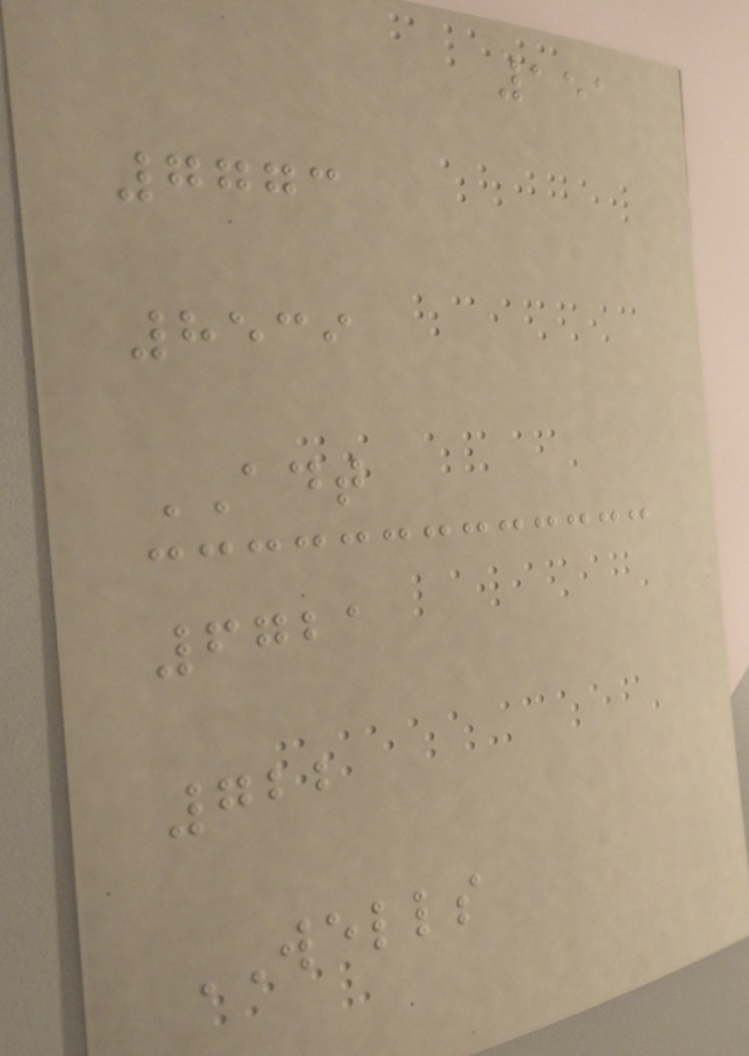151
7773
8539
ADT
6721
722
WELLS
